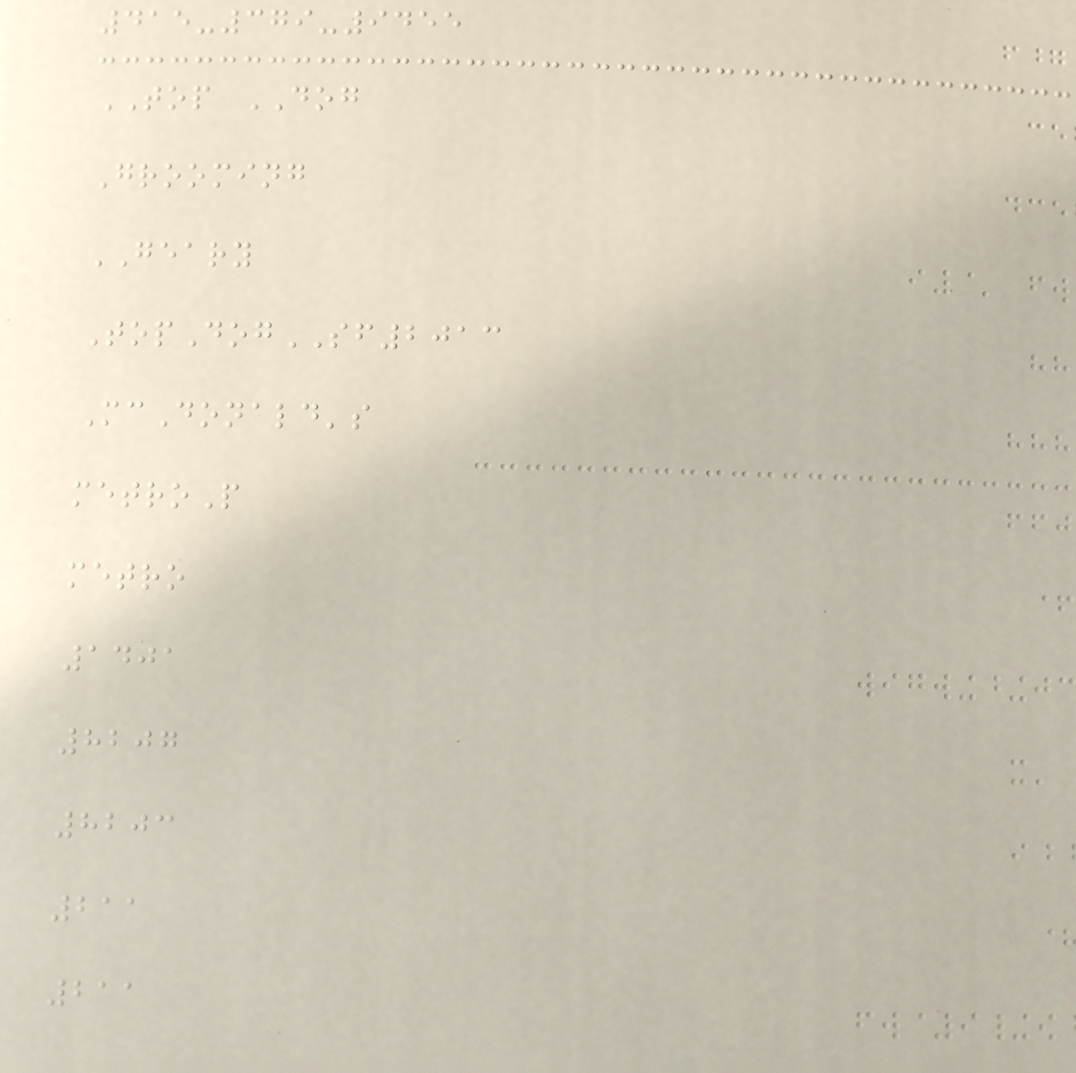415-379-9455
TOP DOG
Grooming
GEARY
TopDogSF2013
McDonald's
metroP
metro
1401
8207
8203
211
211
